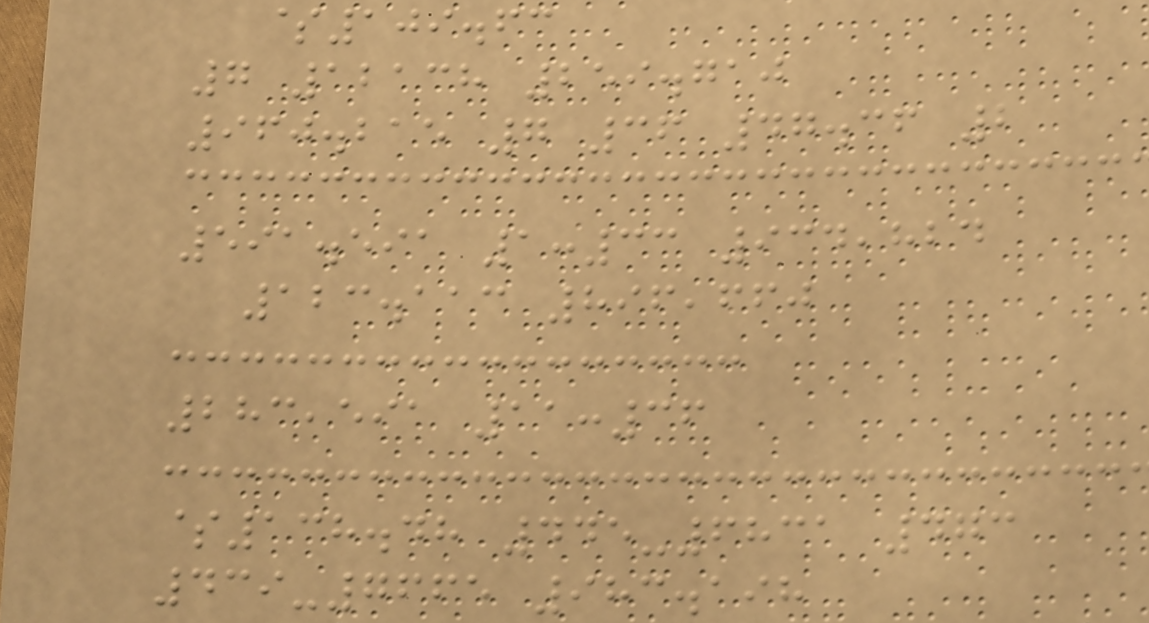$109.63
7 12138 259.710
960.215 7 36 47.36 2
591.591 1:33 934,824
123.113 896,660
283,591 11:36
$138.48 445-6831 473
439-7665 983.198
